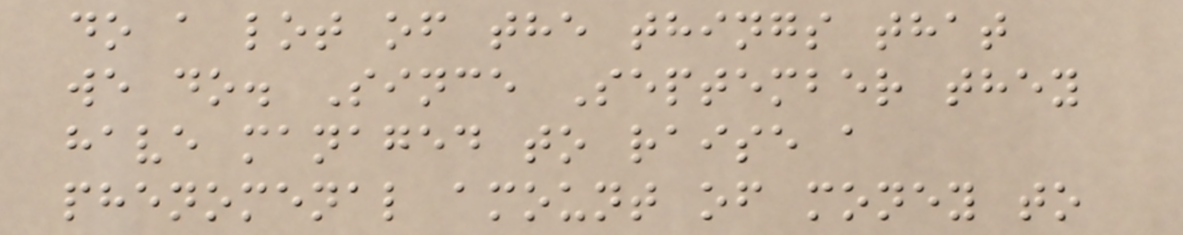do a lot of the things that
we do. Since September they
have managed to raise a
phenomenal amount of money to
